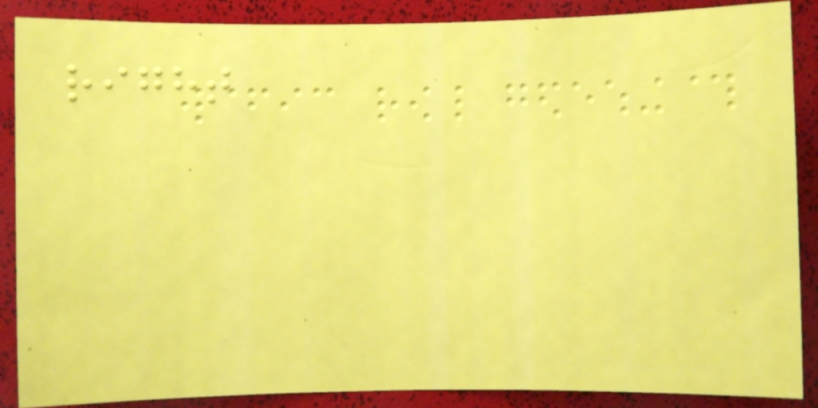right
